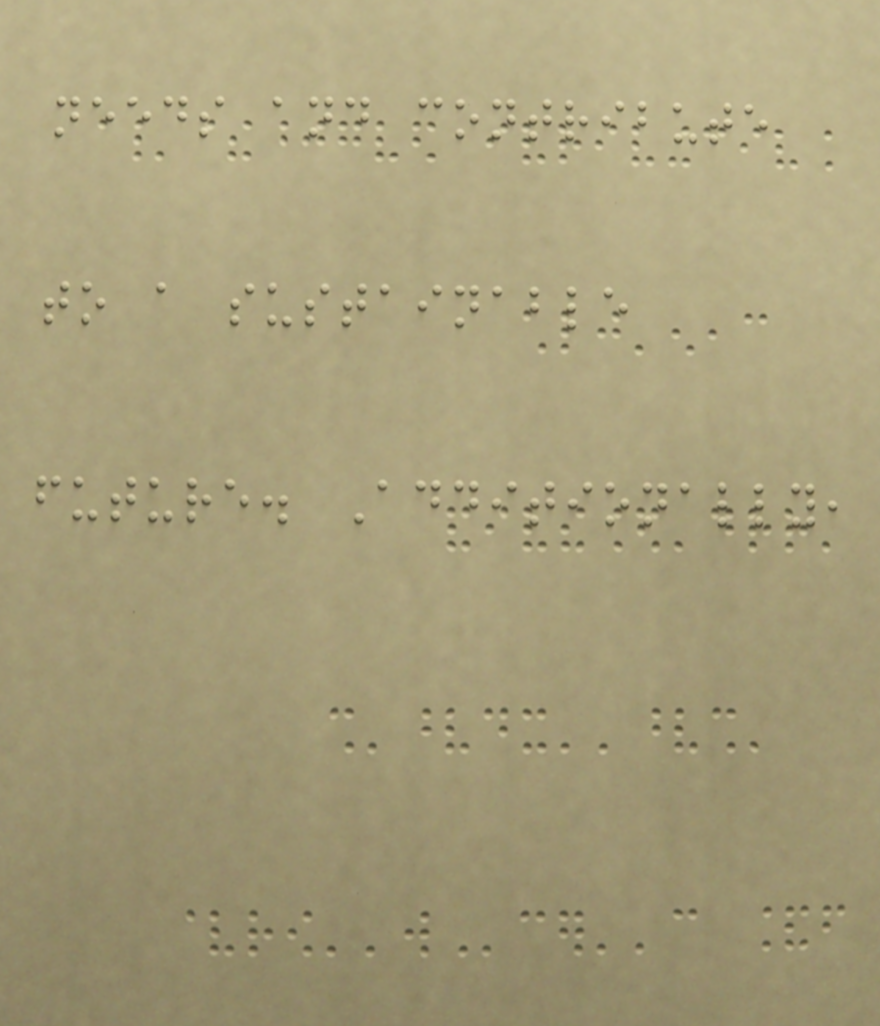needs and contribute
to a sustainable
future. Additionally,
